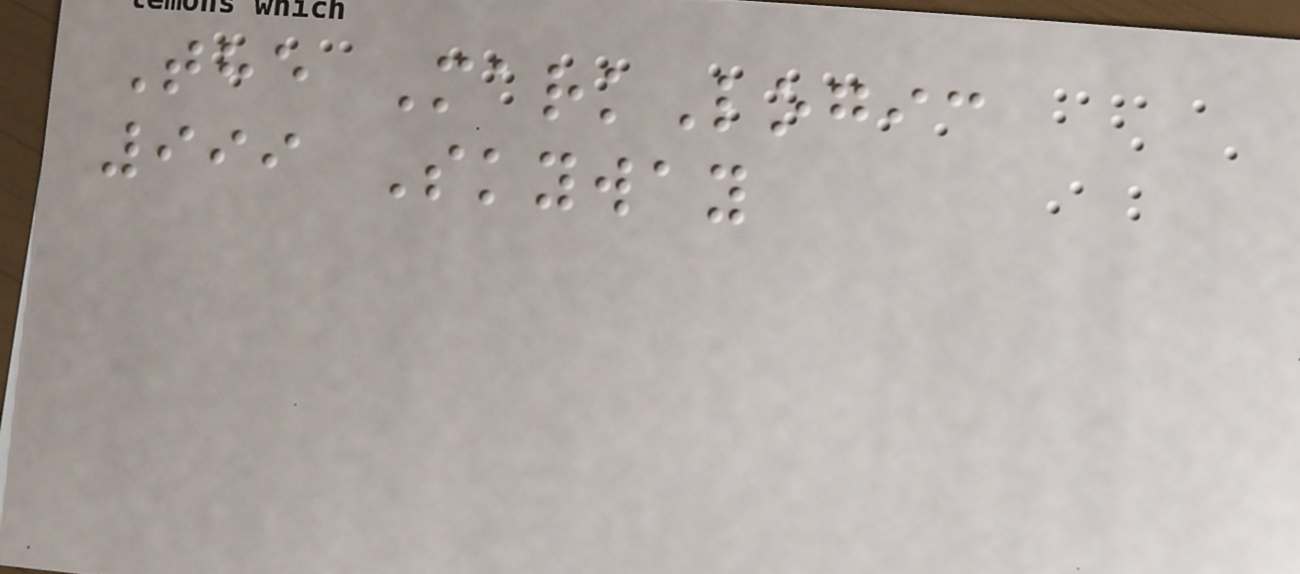The MarkLogic
999 Skyway
